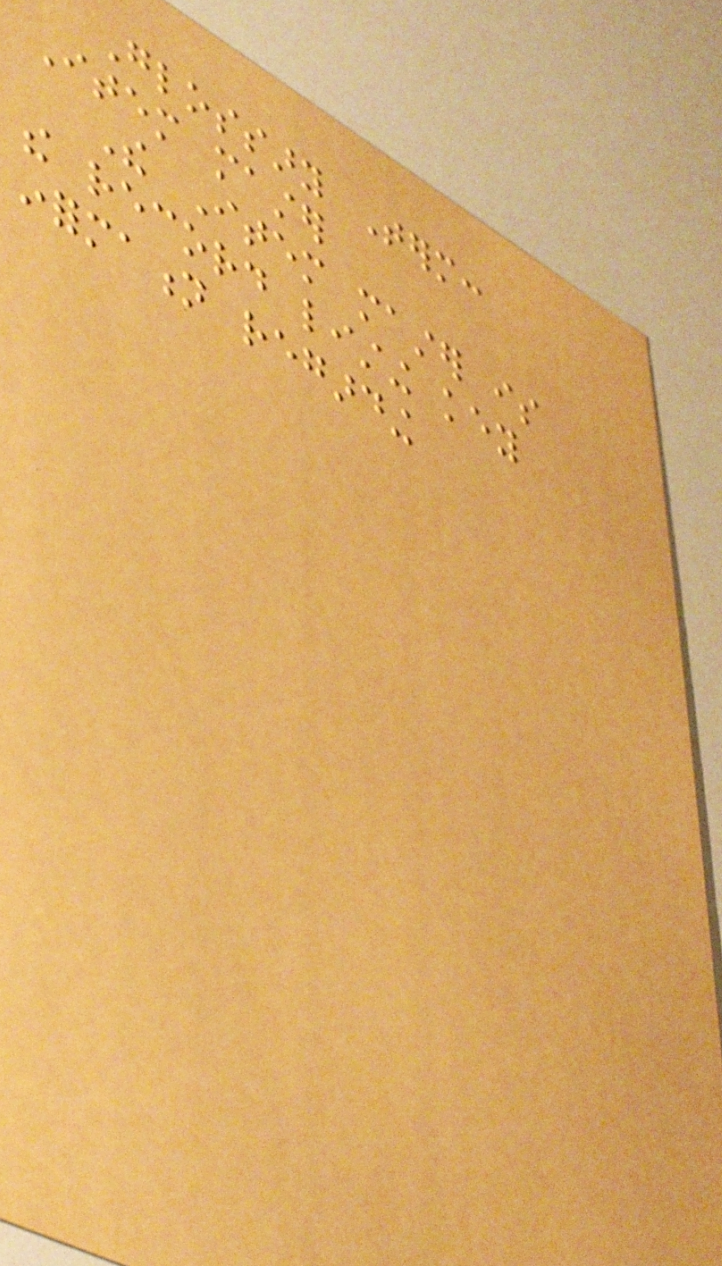Glossary Term:
Item master
The Item master is
the record listing key
information regarding
